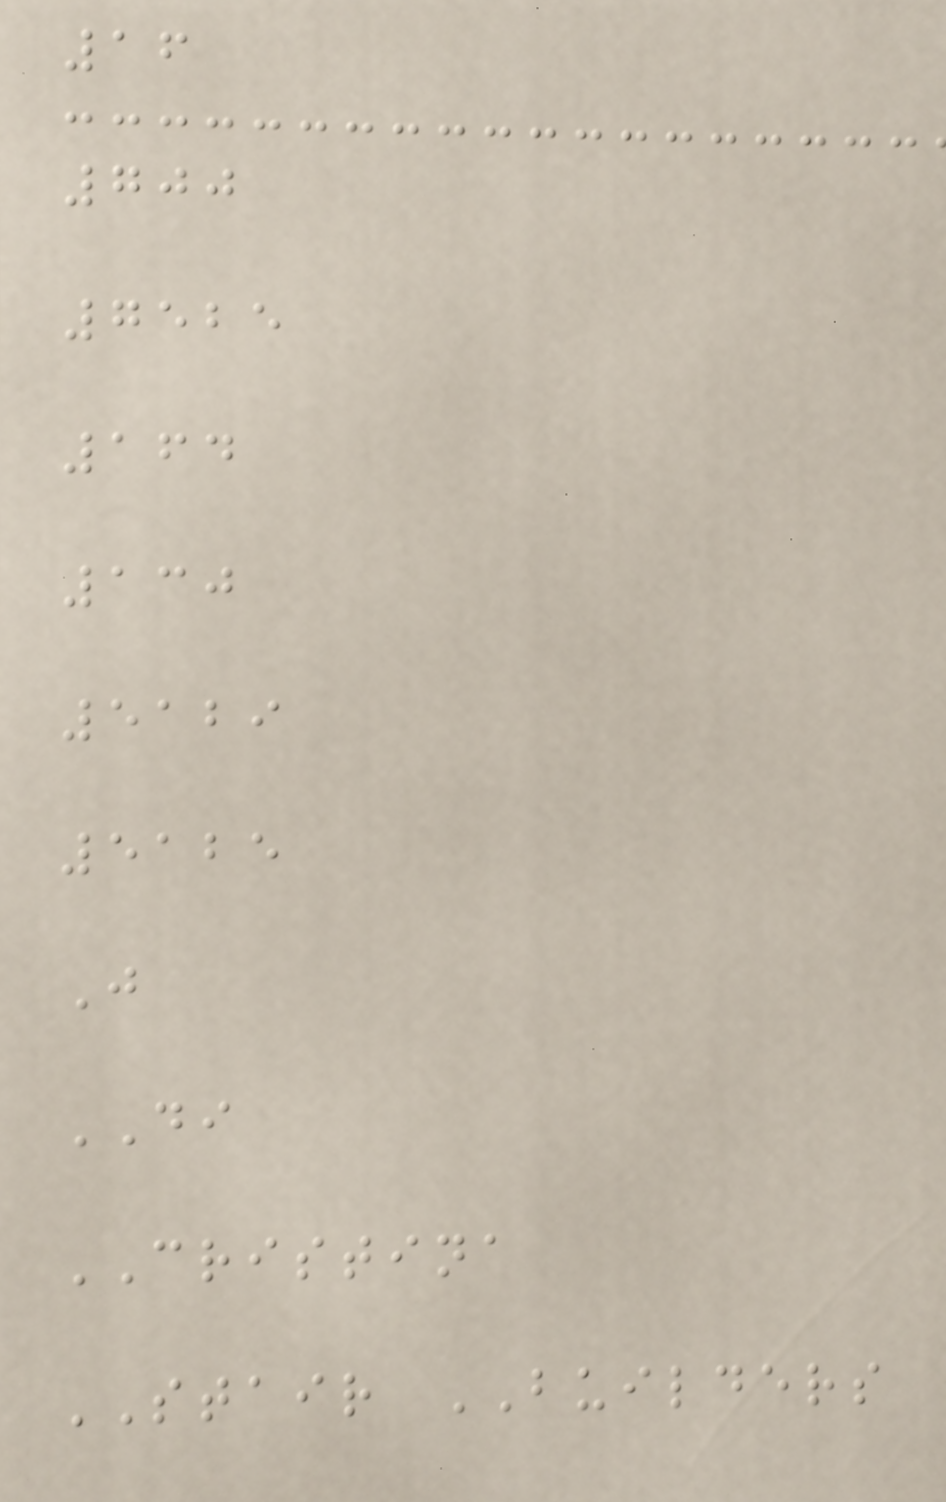16
700
7525
164
130
5129
5125
J
DI
CRISTINA
STAIR BUILDERS
